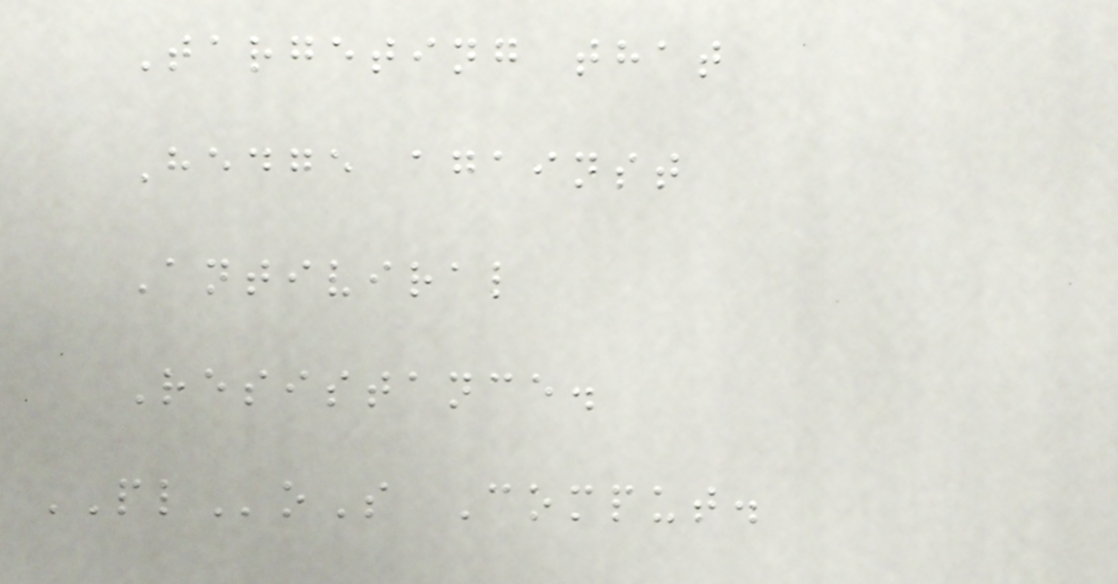Targeting that
Hedge against
Antiviral
Resistance.
PLoS Comput.
